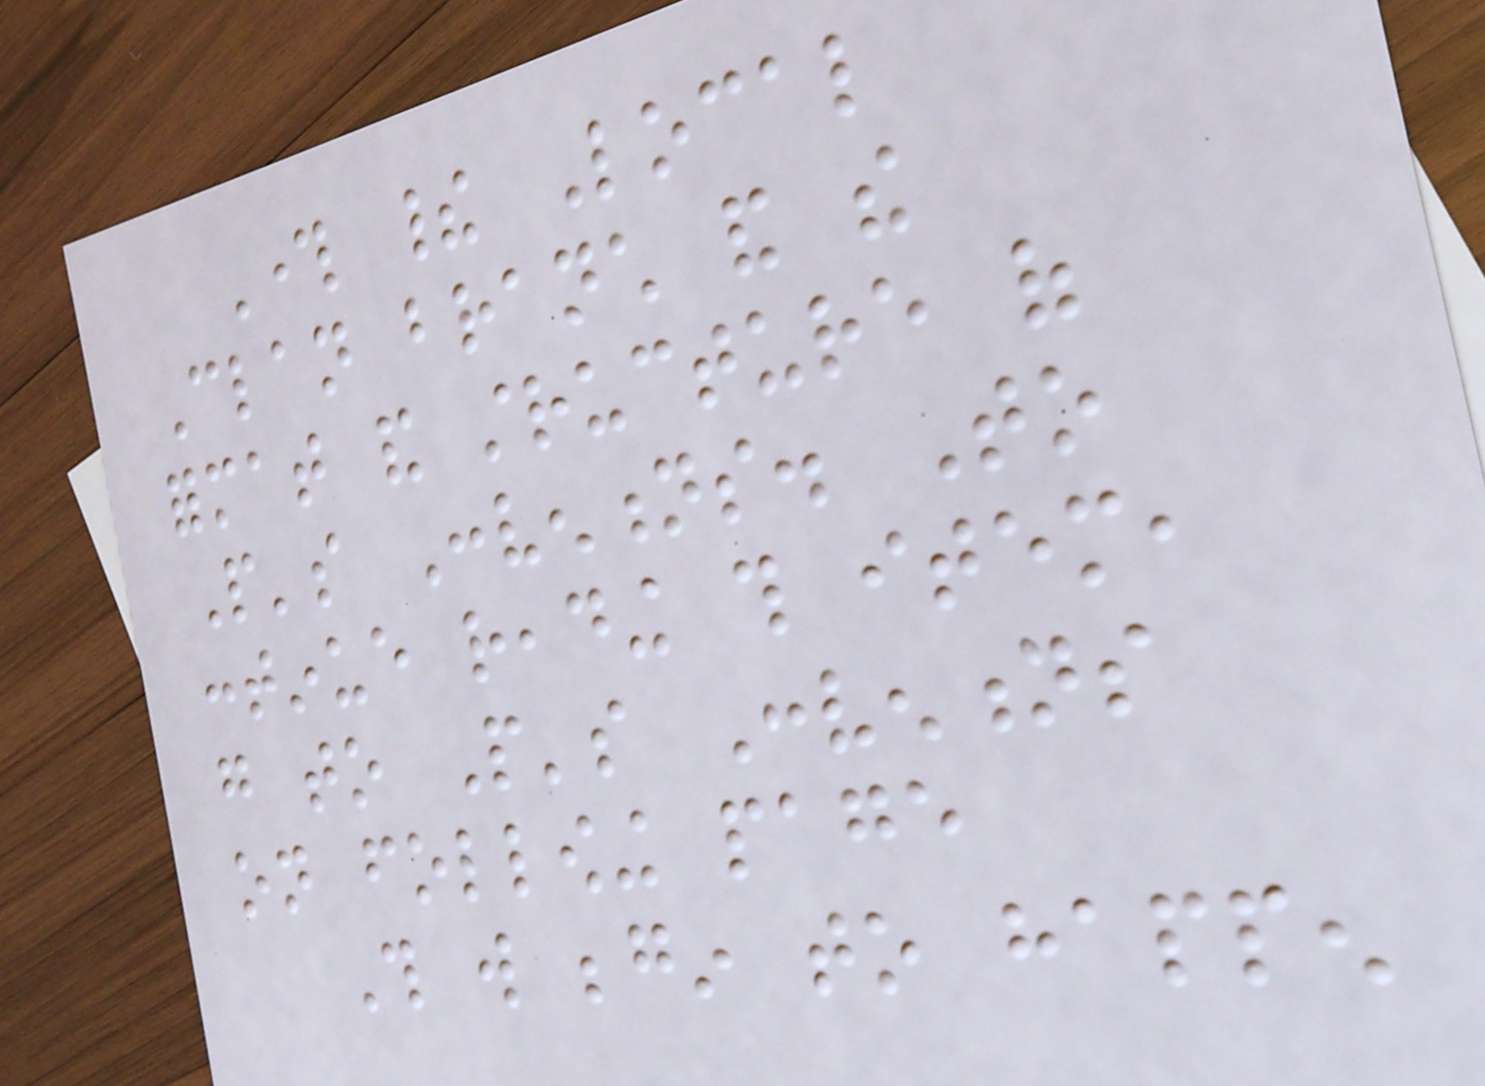Through their Local
Clan branch and the
format and structure of
People's Conventions. To
continue reading this item,
go to People's Conventions
on following page
This will begin to happen
